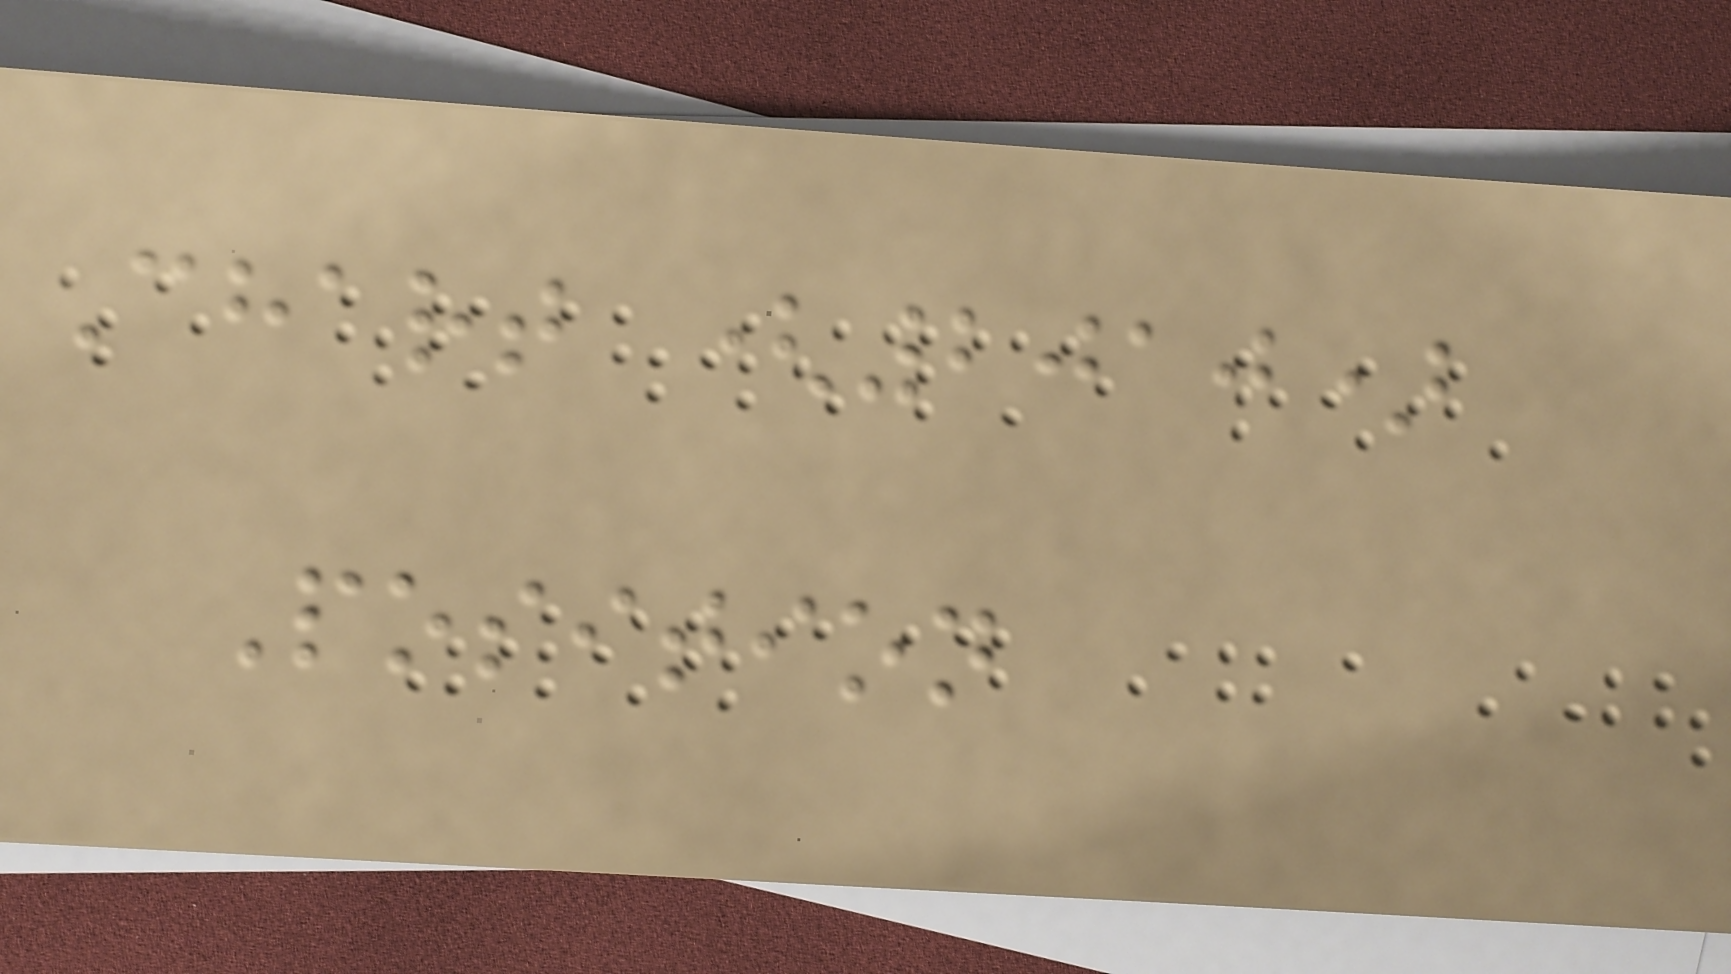Chart (2010)
Position
